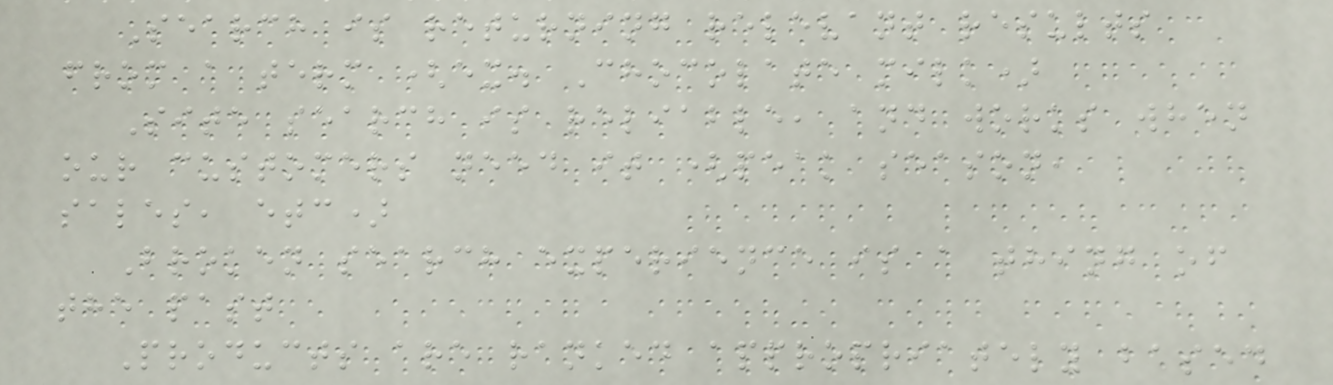Search is returning relevant results
from a term (ex. Chocolate milk)
Site search is reliable, and works when
our customers need it (peak season,
sales, etc)
Broken search experience is a thing of
the past
Products are ranked appropriately based
